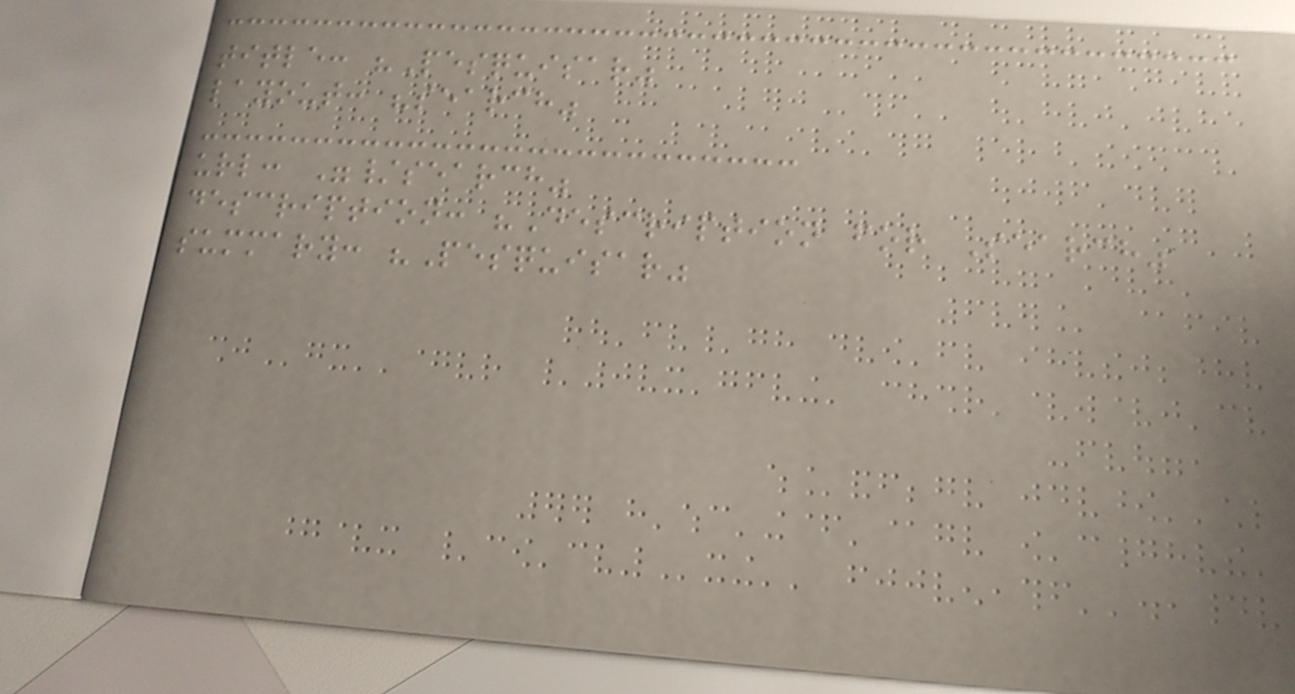title: "Pesquisar"
layout: "search"
url: "/search"
description: "Description for Search"
summary: "Pesquisar"
